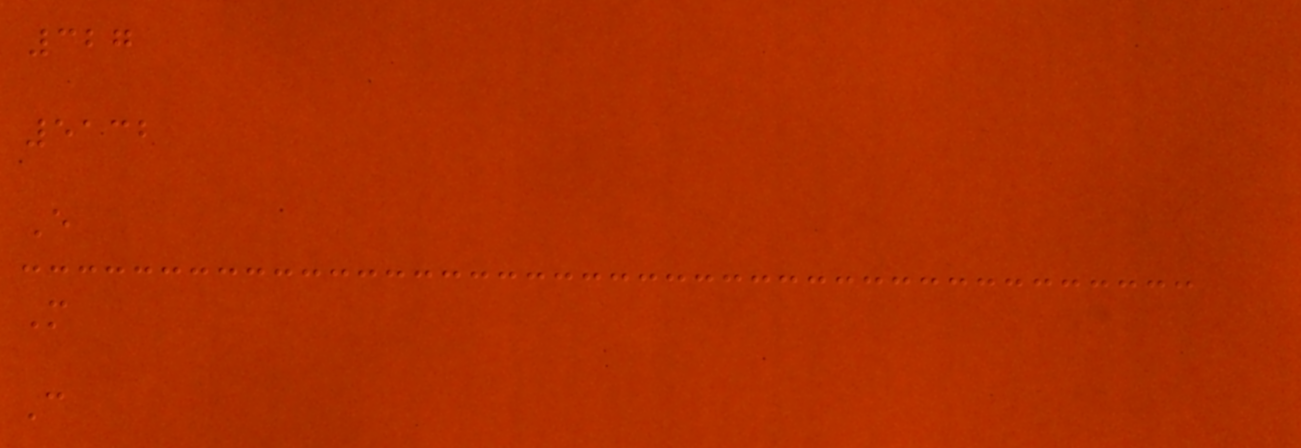327
5132
E
M
C
